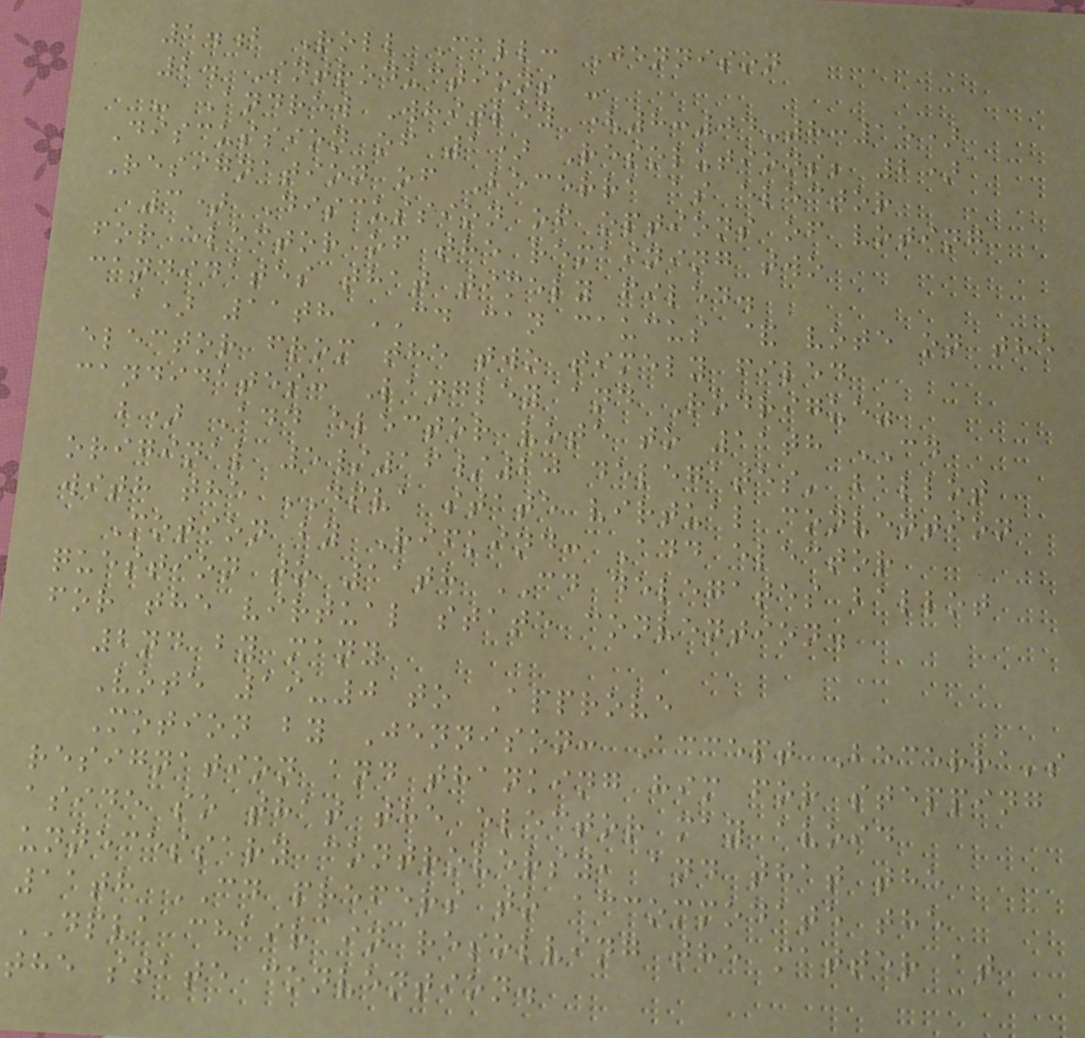1.b Roll Call: Jennison
2. Introductions -
- Andrew Whitley (8:04-8:15)
Discussion of 1) Resolutions; 2)
Resignation of Becerra as elector
3) Discussion of options of voting
for elector of the remaining two
candidates that timely filed.
a) 11th CD can caucus & vote on the
elector from the two timely filed
candidates: Langley and Rodriguez
b) Add elector vote to 11th CD
original 5/16/20 delegates' ballot
with the DPVA state virtual convention
Motion by Rifkind: Add elector
question to 11th CD delegates ballot
for the virtual state convention.
2nd by many
Vote 19-0 to Approve
Motion by Jennison: Accept Becerra's
resignation and thanking him for stepping
aside so that the elector may avoid
unnecessary controversy, and that the
11th CD prefers to accommodate the
DPVA chair in resolving the matter at
the state convention.
